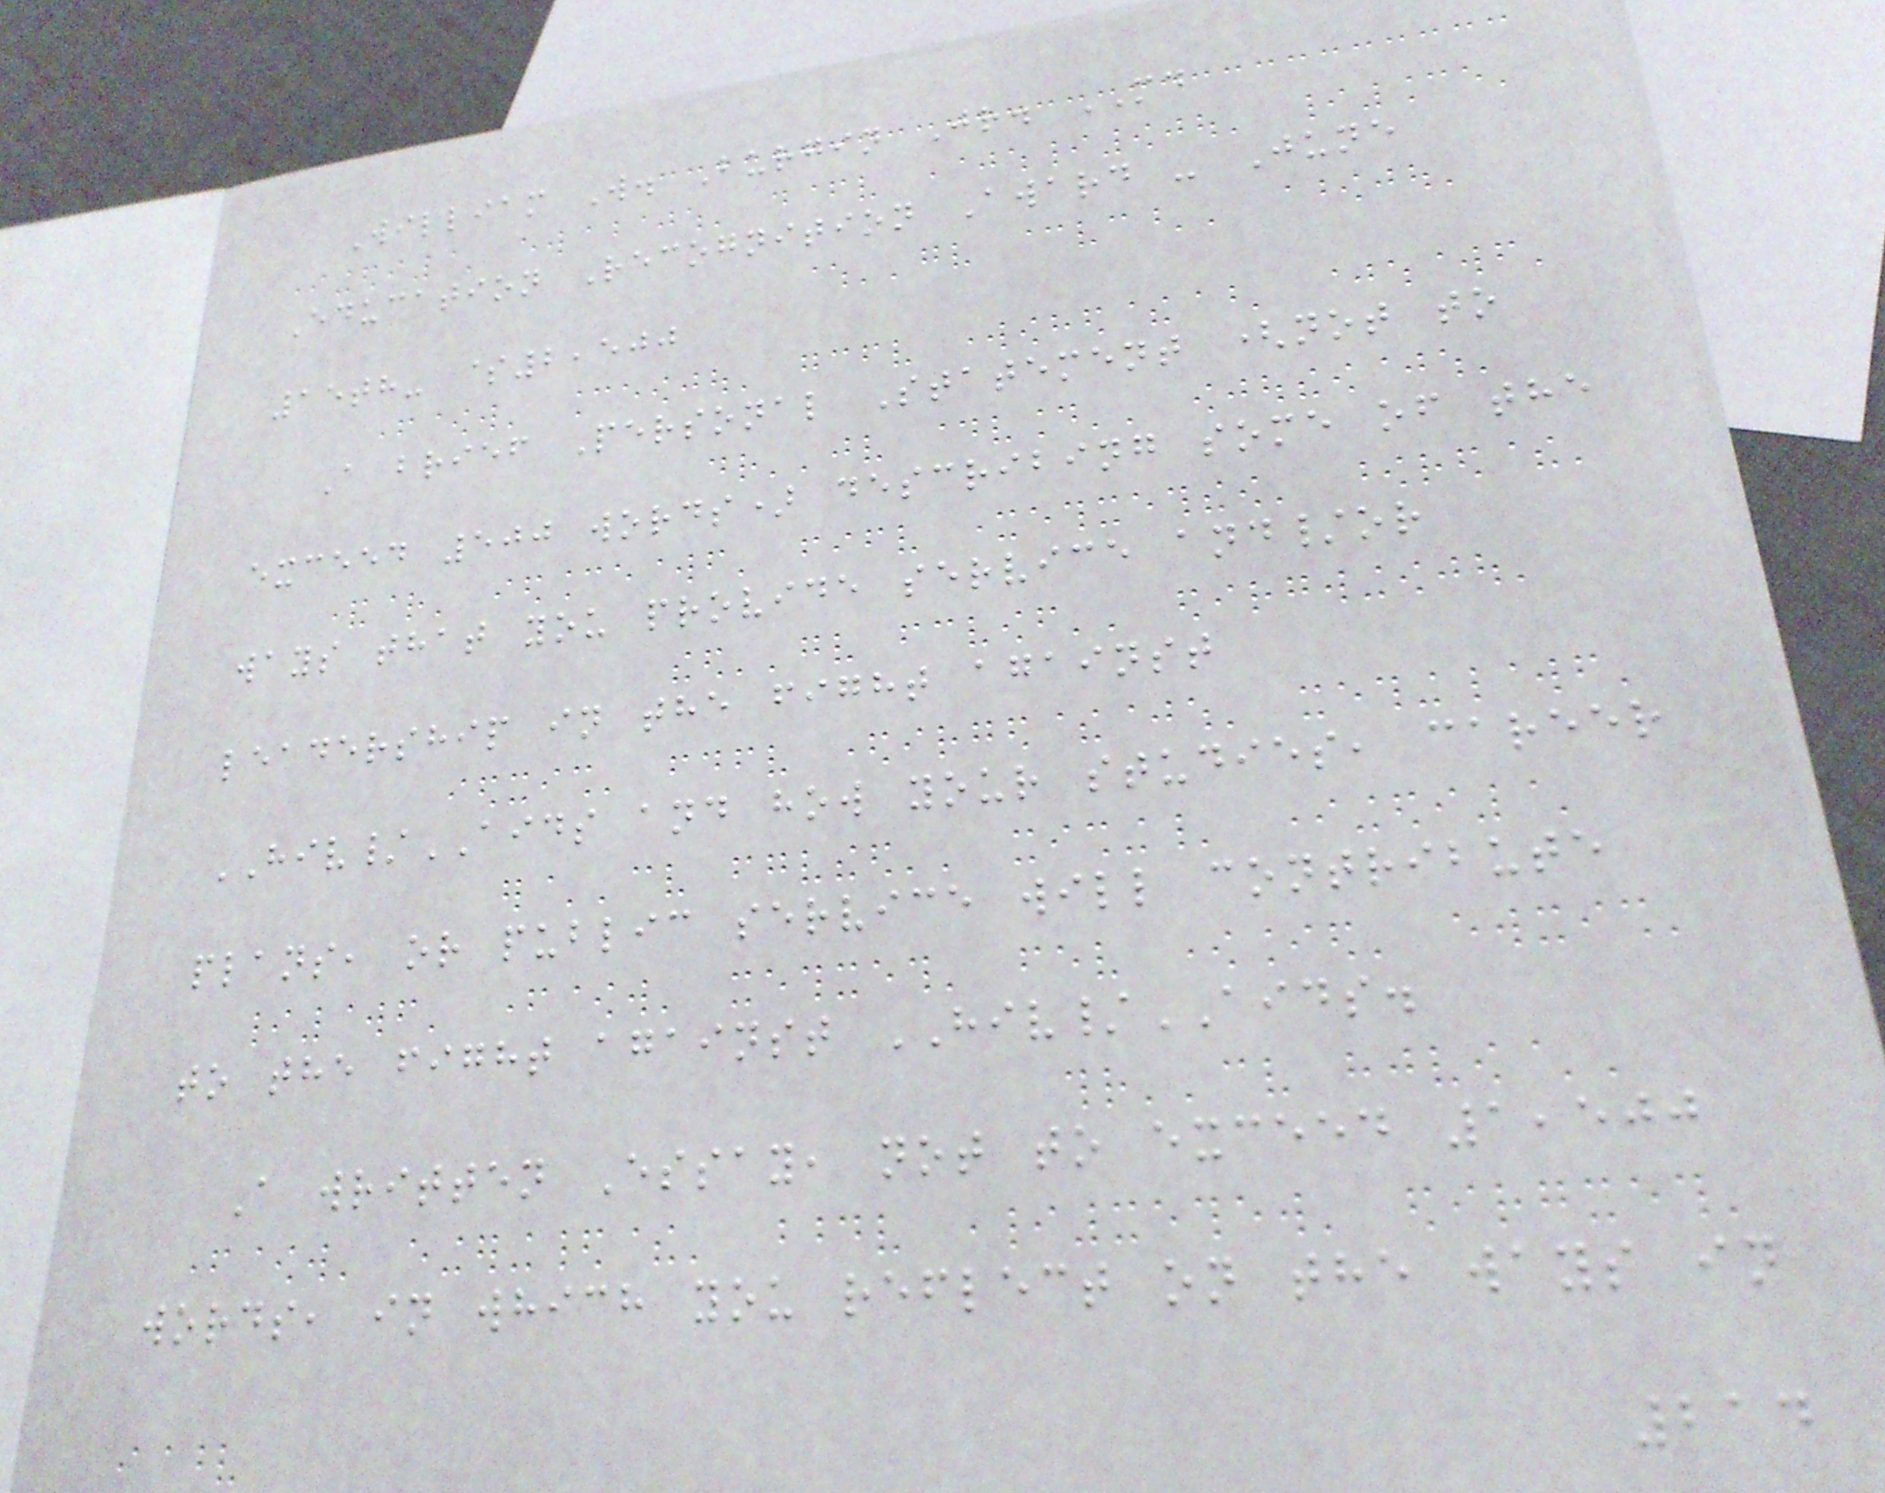William W. Burgin Jr. MD
Education Recognition Award - June
15th- $2,500
A brief Personal Statement (not to
exceed 500 words) describing some of the
ways that you provide service and/or
leadership in the fight against
HIV/AIDS and how your studies, career
plans, or public service will contribute
to the fight against HIV/AIDS.
A written Essay, not to exceed 1,500
words, in which you reflect on the ways in
214
